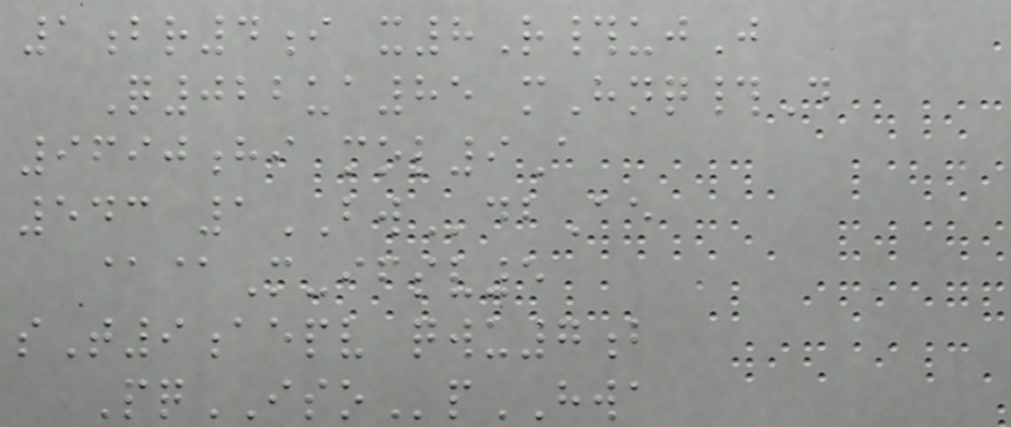1br4i x8R#ujJ
Q022ua85 mHnq#D
9690hi mol9A
543 1BWdbAe
@@M-ifsv5
sT9aepv qwu7b
PqISOpHWA
